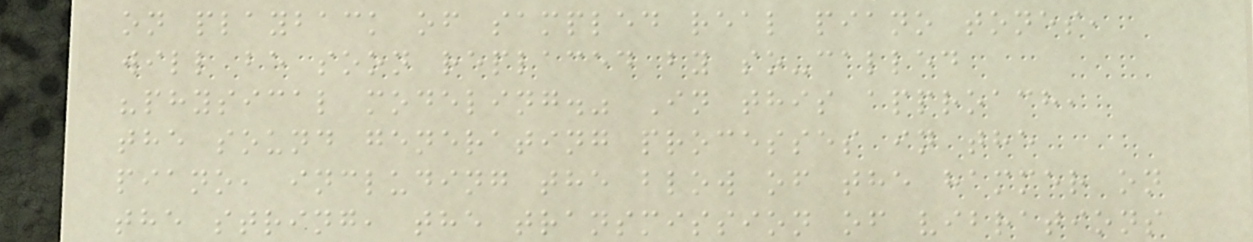on playback of sampled real piano tones,
will be soon replaced by so-called
"physical modeling." In this approach,
the sound generating processes in the
piano, including the blow of the hammer on
the string, the transmission of vibrations
